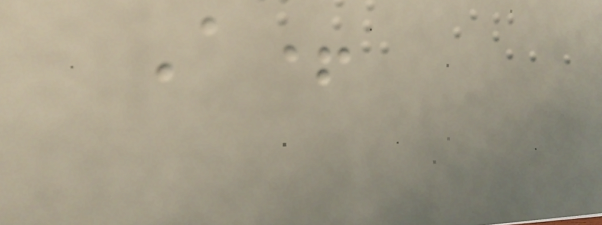A+
